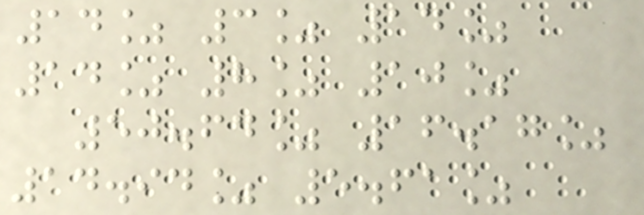14% 3% 14%
14% 8% 10%
50.64% 16.17%
14.94% 5.61%
